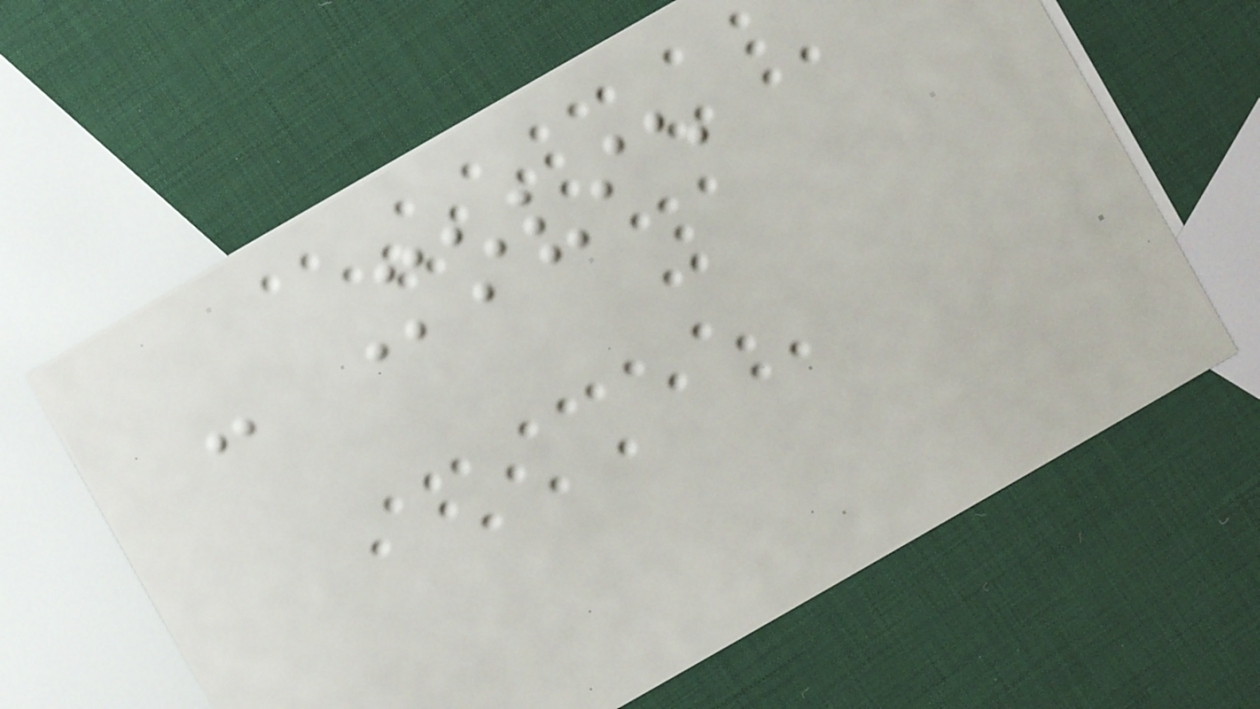- Movie
